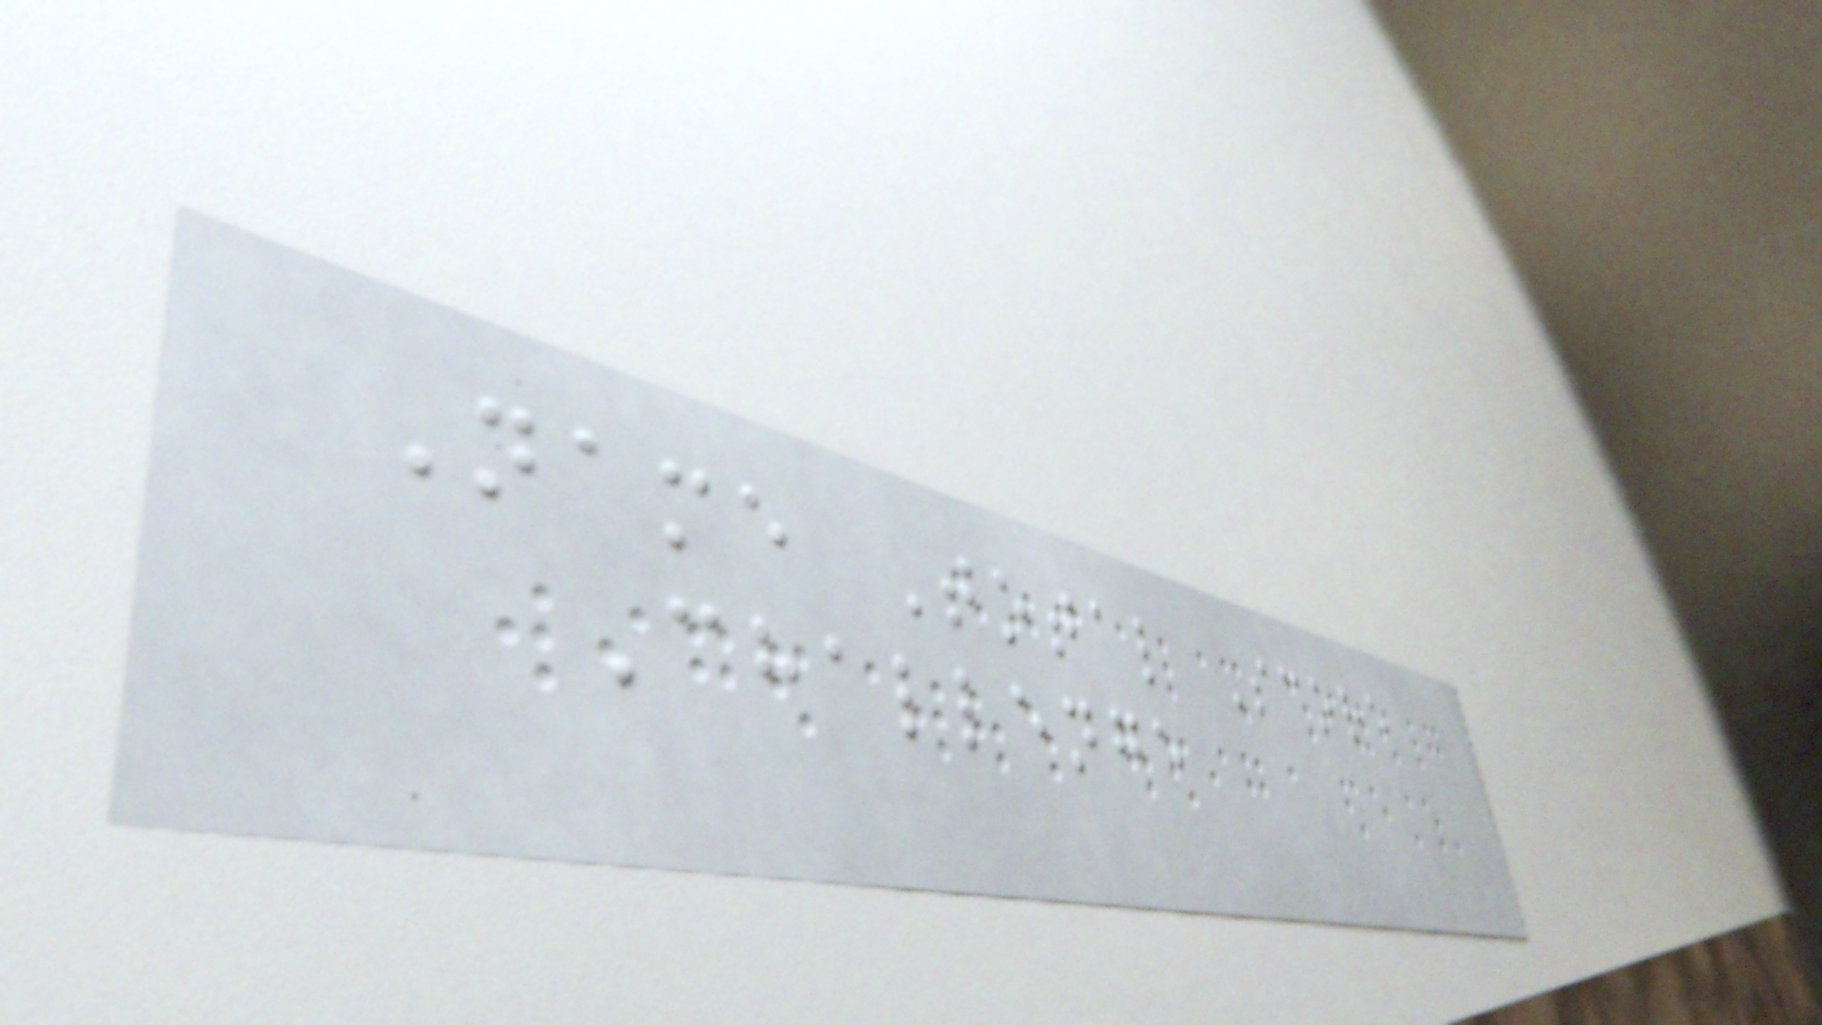Name Total Score
Challenge
